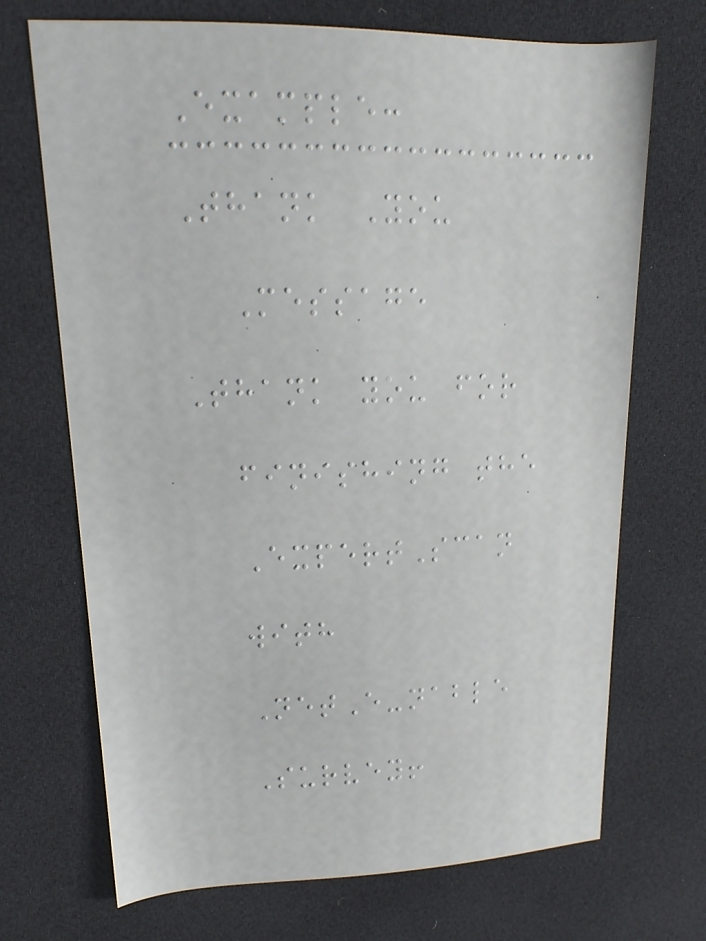Example:
Thank You
Message
Thank you for
finishing the
ExpertScan
with
NetE-nable
Survey!
